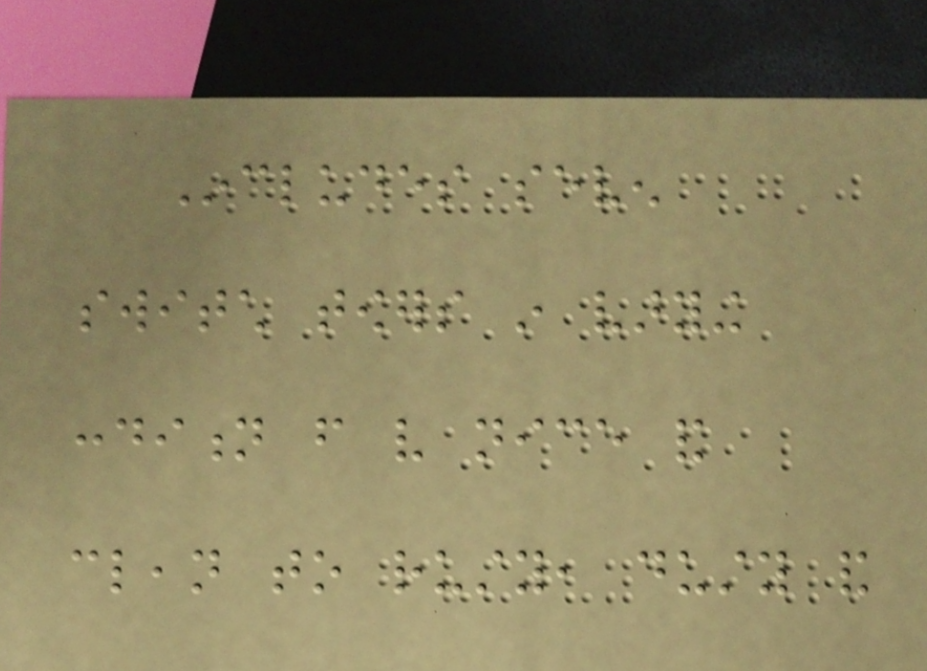Includes seven
switch towers in varying
condition from very nice and
clean to rusty, dusty and
